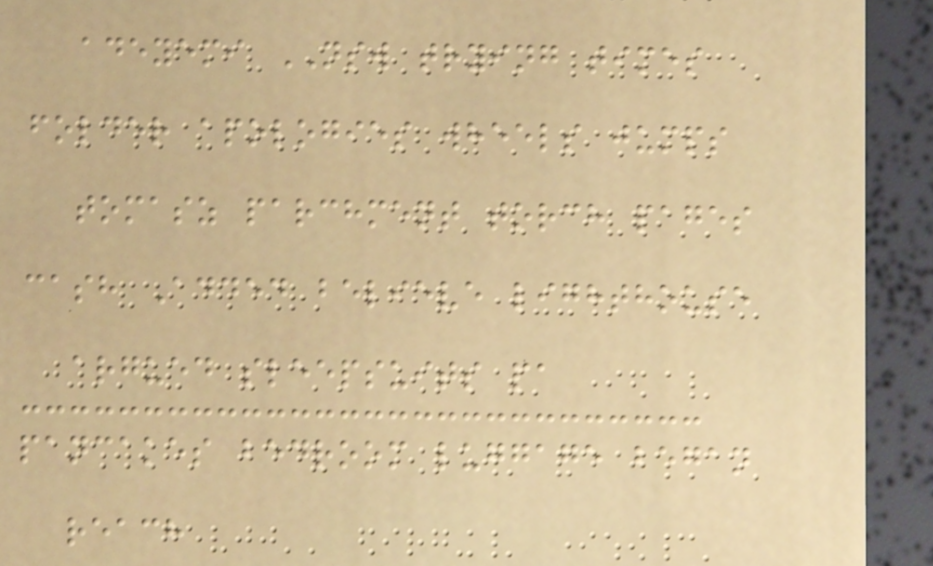adeyemi NSW trying times
folder apologies wheels jumps
tomasz parchment torch pages
cash Added believe lighthouse
argued sleepsuits pa
pancakes bedroom luggage began
reach
